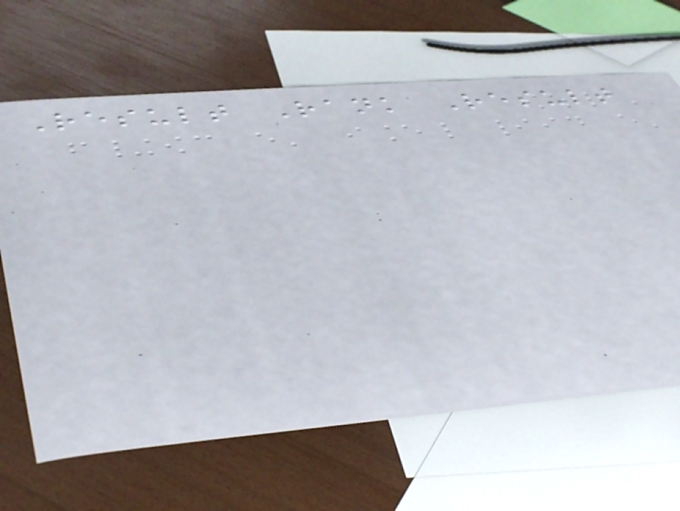Result Rank Result
